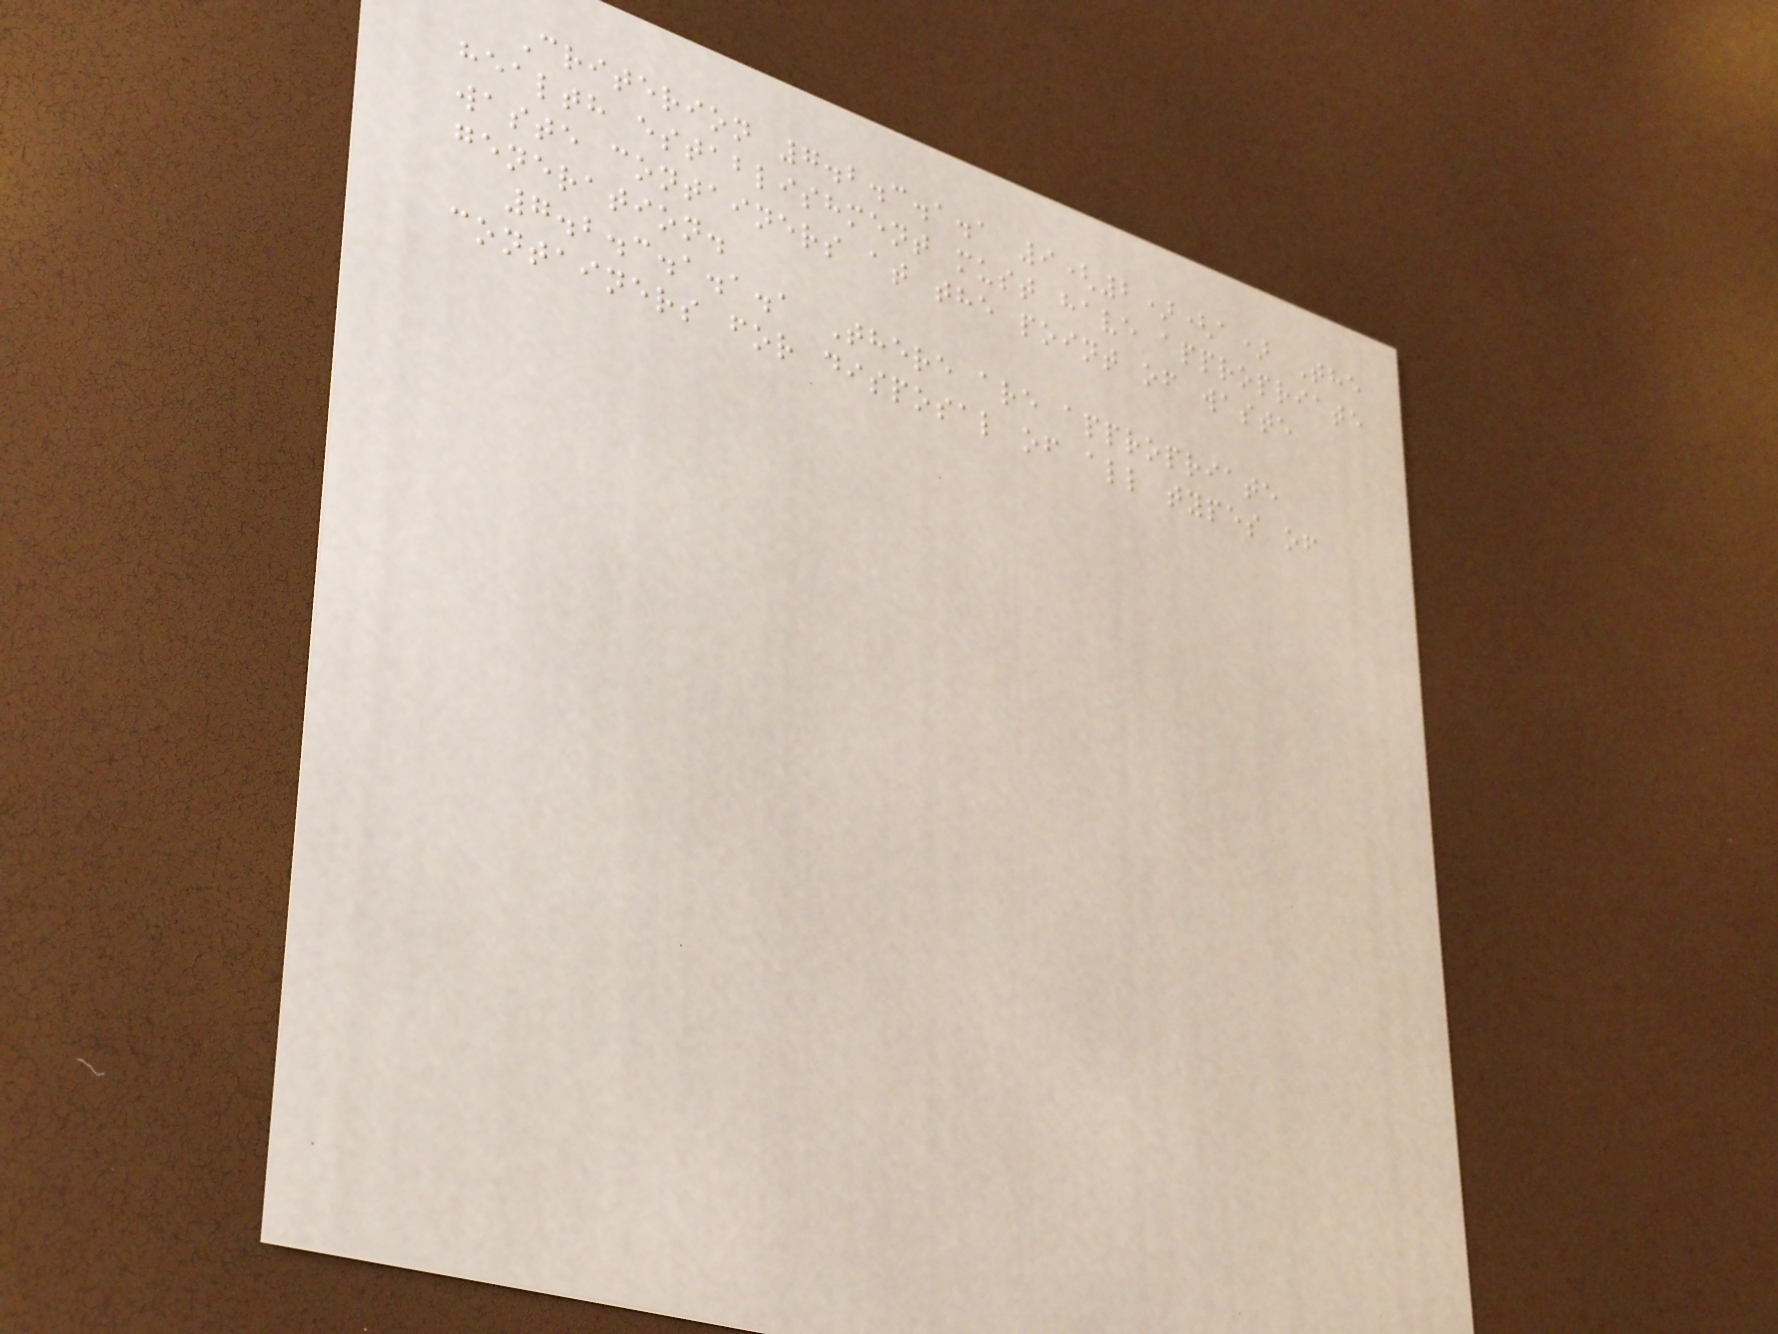Criterion 7.2.3.1.1 9(2)(a) The
health establishment must have appropriate
waste containers at the point of waste
generation.
7.2.3.1.1.1 There are appropriate
containers for disposal of all types of
